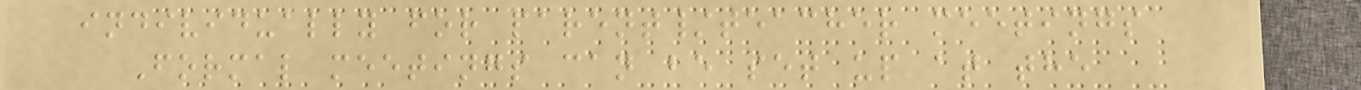individually for parent/teacher meetings
Formal meetings can be set up at the
